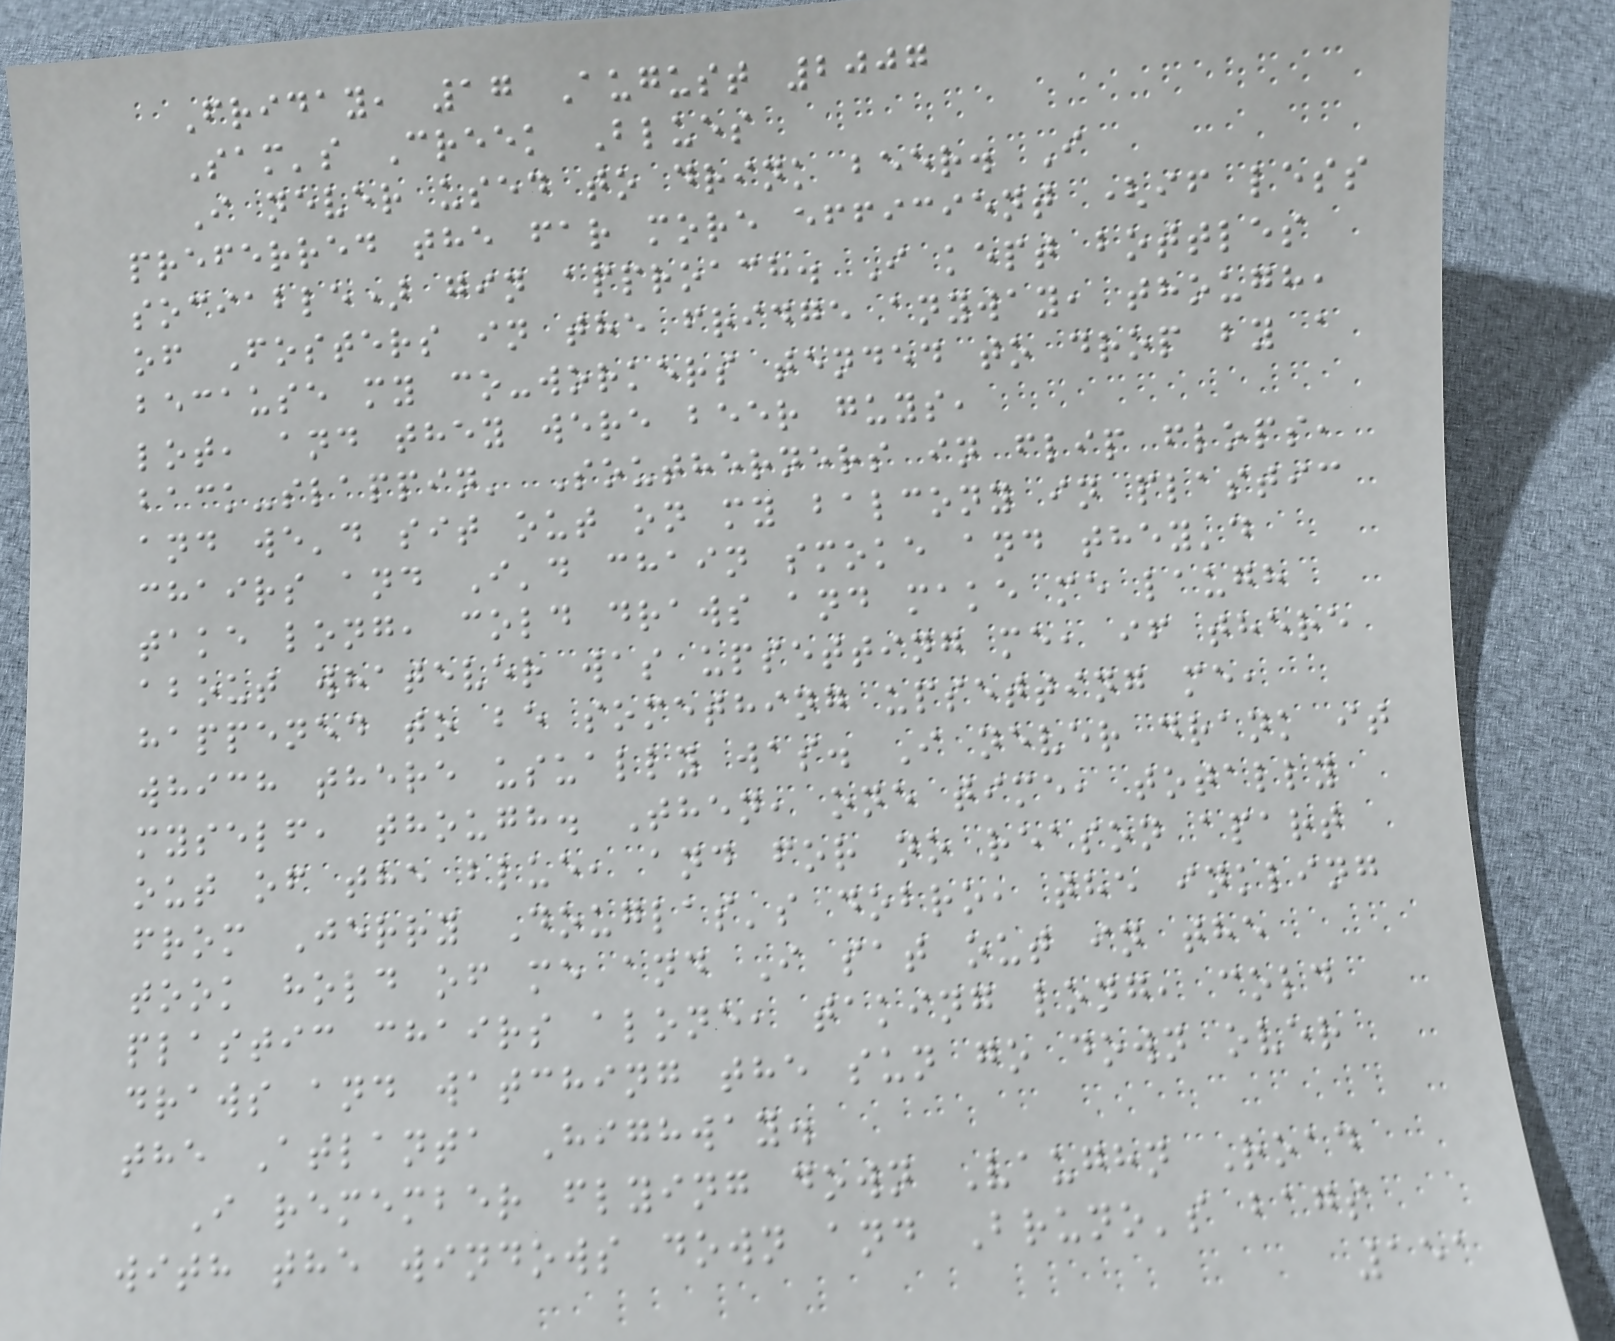Friday, 17 August 2007
Sam's Creek Blues
I never used to drink beer. I
preferred the far more efficient (if less
sociable) gin approach. I kept bottles
of Fosters in the fridge anyway, though,
because my co-workers tended to drop by a
lot, and they were beer guys,
back-slappin' Southerners in flip flops,
and we'd sit out on my balcony in plastic
chairs and I'd chain smoke and they'd
take long, cold draws and make me laugh
about whatever was upsetting me, if there
happened to be something upsetting me,
which there usually was. I never drank it
myself, though. Then, one time, totally
out of the blue, and for no reason apart
from Jerry Douglas's dobro, the inkling
took hold of me and I sat out in the
plastic chairs alone, taking long, cold
draws and watching the sun go down over
the Atlanta Highway.
I remember flying down Vaughn Road
with the windows down and Bruno's bags
151
